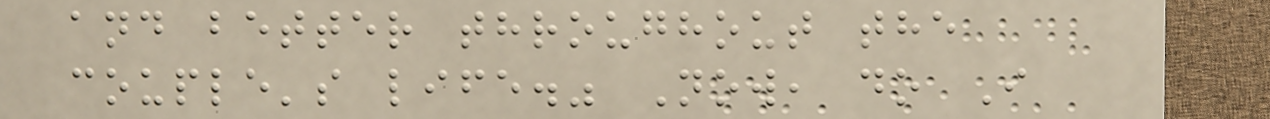and better throughout the
couple's life." Now, do I
